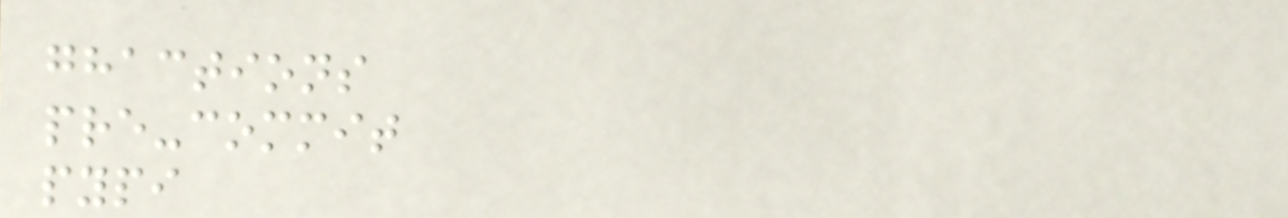ghactions
pre-commit
pypi
